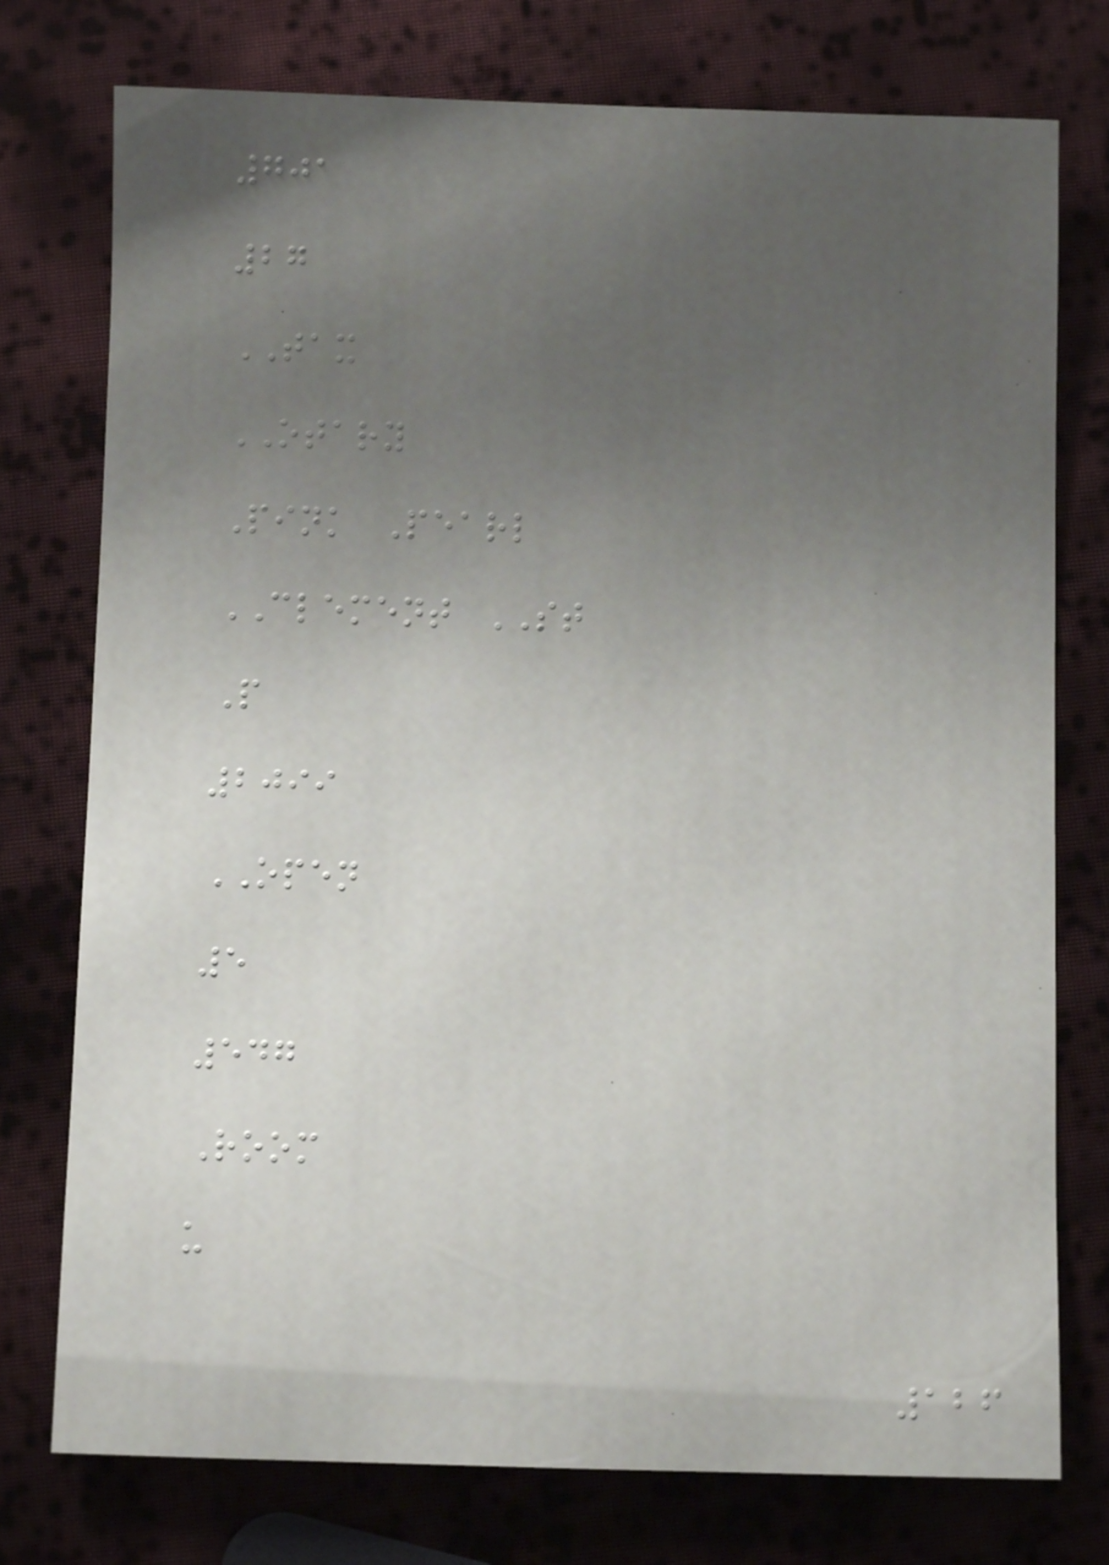701
27
TAX
OTARY
Pink Pearl
CLEMENT ST
P
2099
OPEN
5
547
Room
u
126
